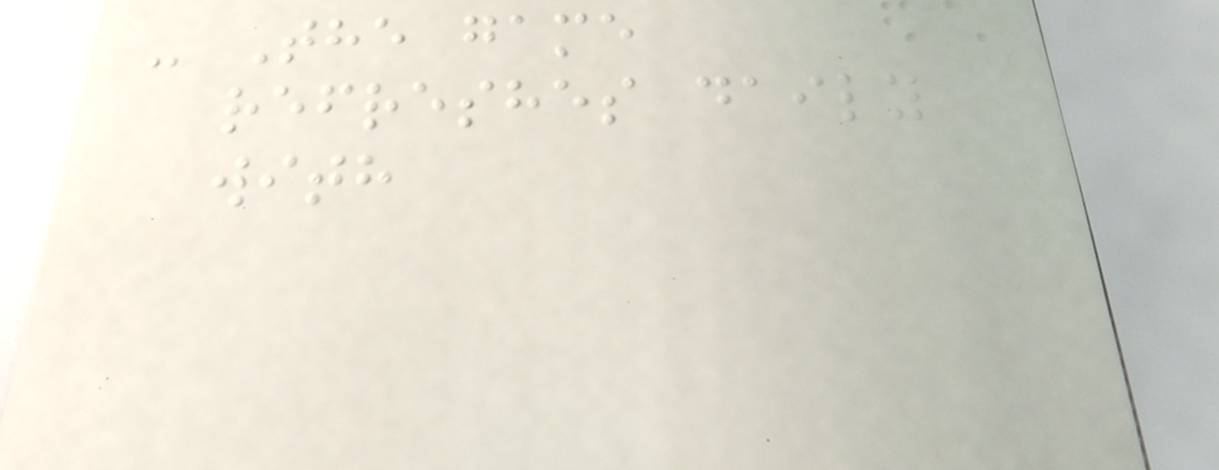- The game
refreshes daily
with
